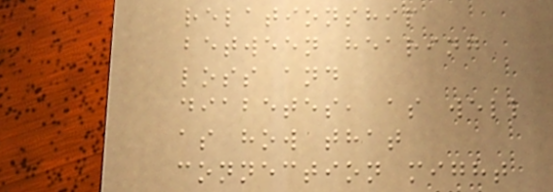relationship
between hearing
loss and
diabetes, as well
as how that
connection might
